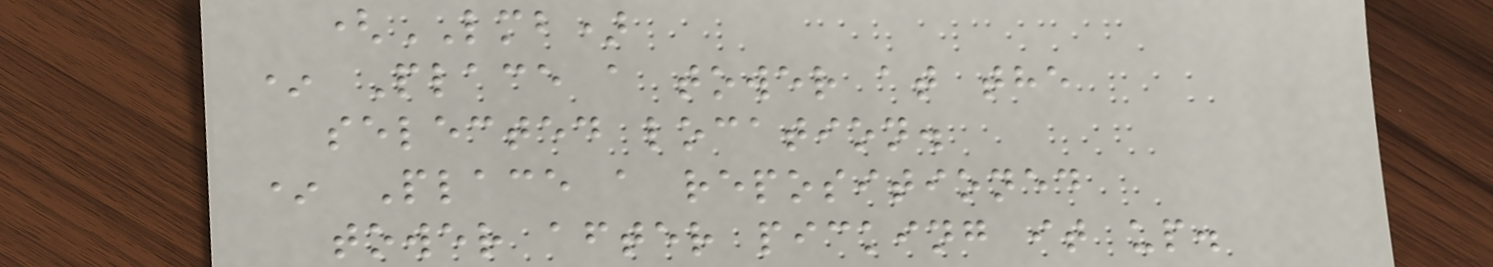(LMB)
* Place a tower at the
selected location.
* Place a repositioned
tower after picking it up.
